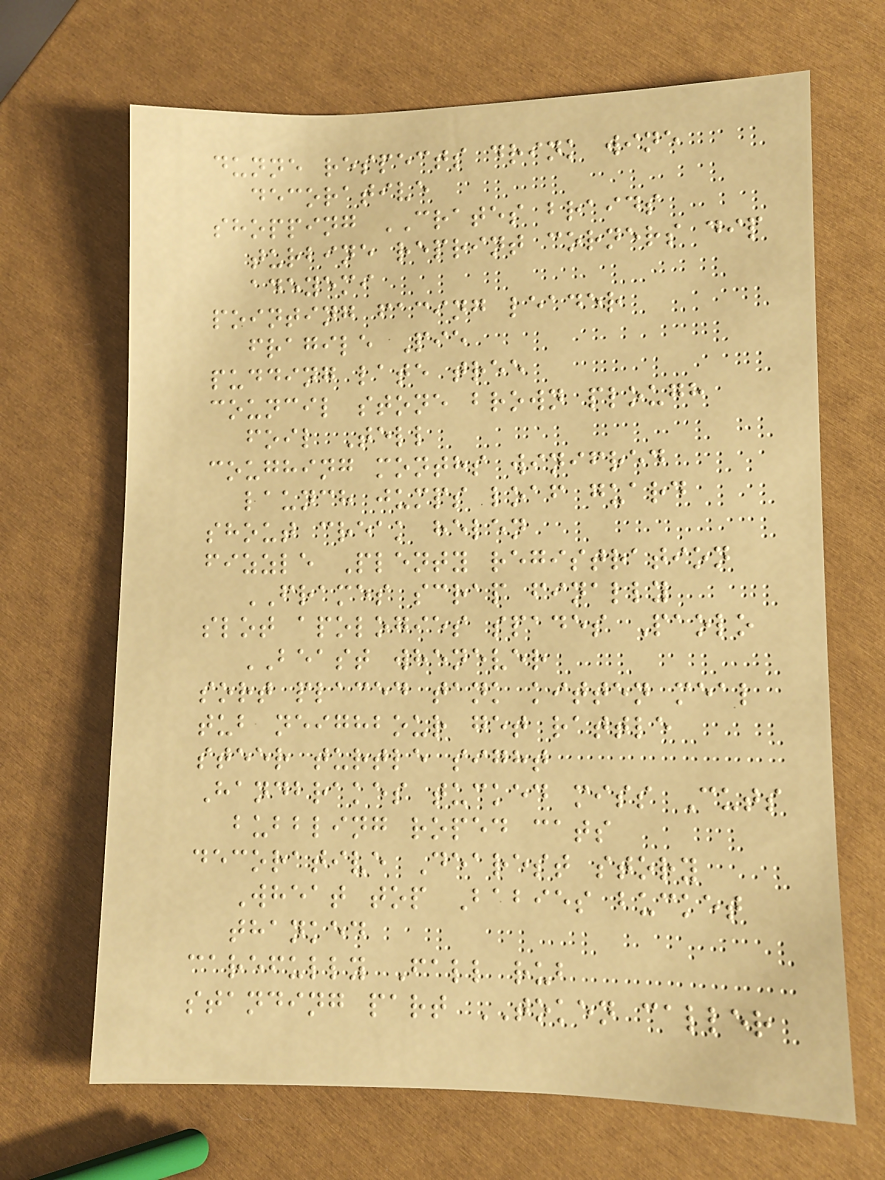dunne respects drink wine
decorative
shopping CRATES braids
turbine reprint corners dip
adeyemi
pointing facing leader
fragile Pie
pudding late tree
council stone brown plough
foil Tell
coughing months winifred
launch jumps loaf guard
shout creak helen
fizzle Plenty registration
FRAMES scrap finally
slot apologies spades Paolo
BEAST whenever
sort placed tank kitten meal
tub neighbour get rattle
steer turtle sight
Handbrakes tucked miss Cuts
bubbling roped cats
decorative Dearest story
Wheat top Babies bucket
thanked
carefully Fall rub
standing part TOKEN caller
